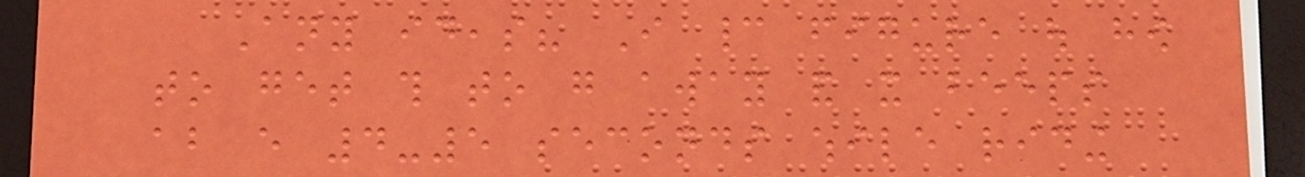Any ideas? I cannot figure out how
to get this to go away and it beeps
about every 4-5 seconds while riding
